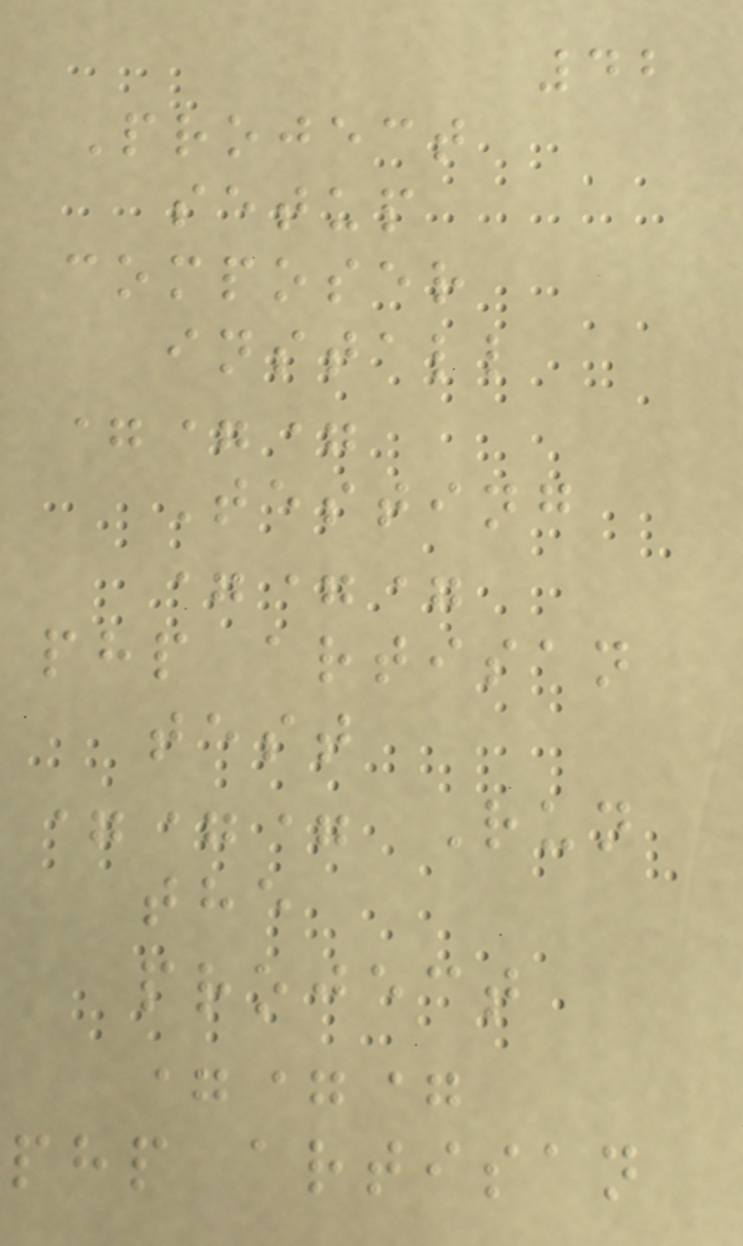42
Project
setup
composer
install
===
Testing
===
php artisan
test
=== Run
the
project
===
php artisan
